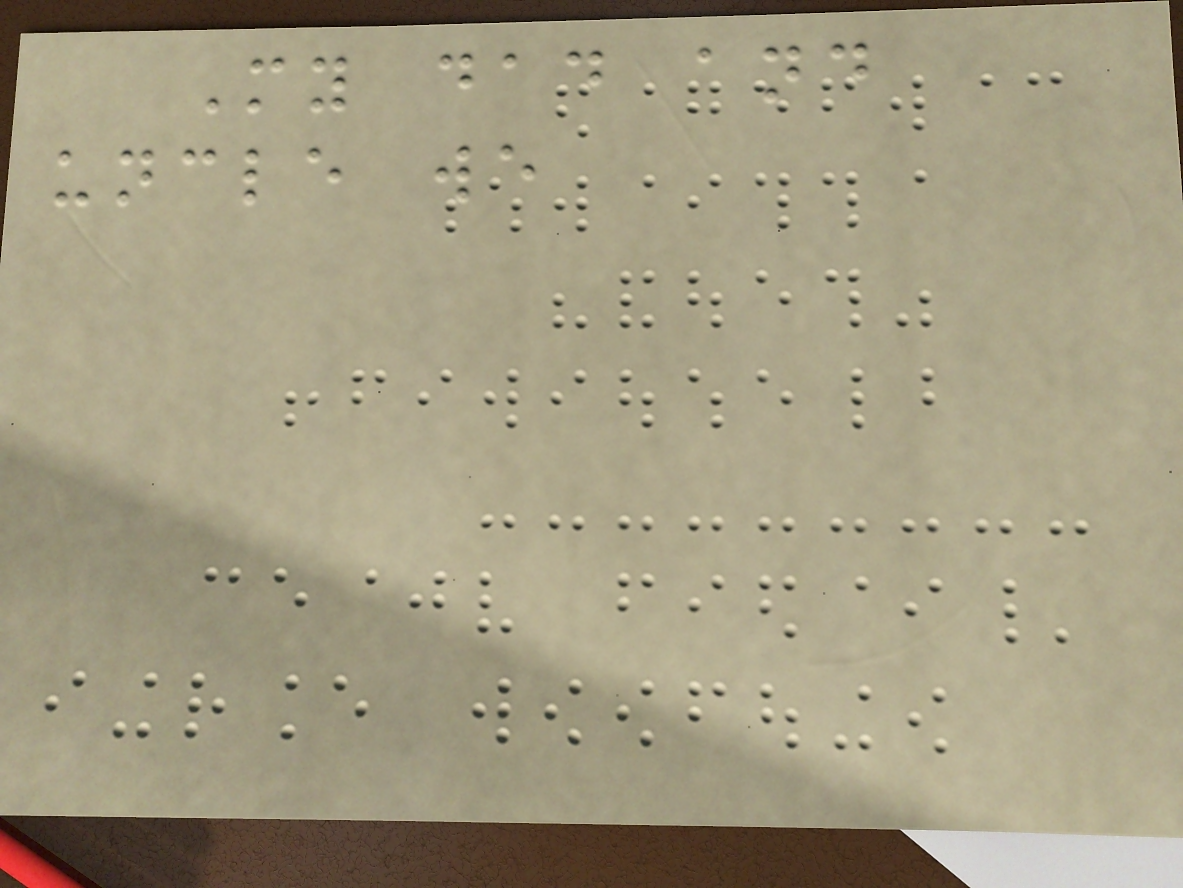My dad and
uncle we
